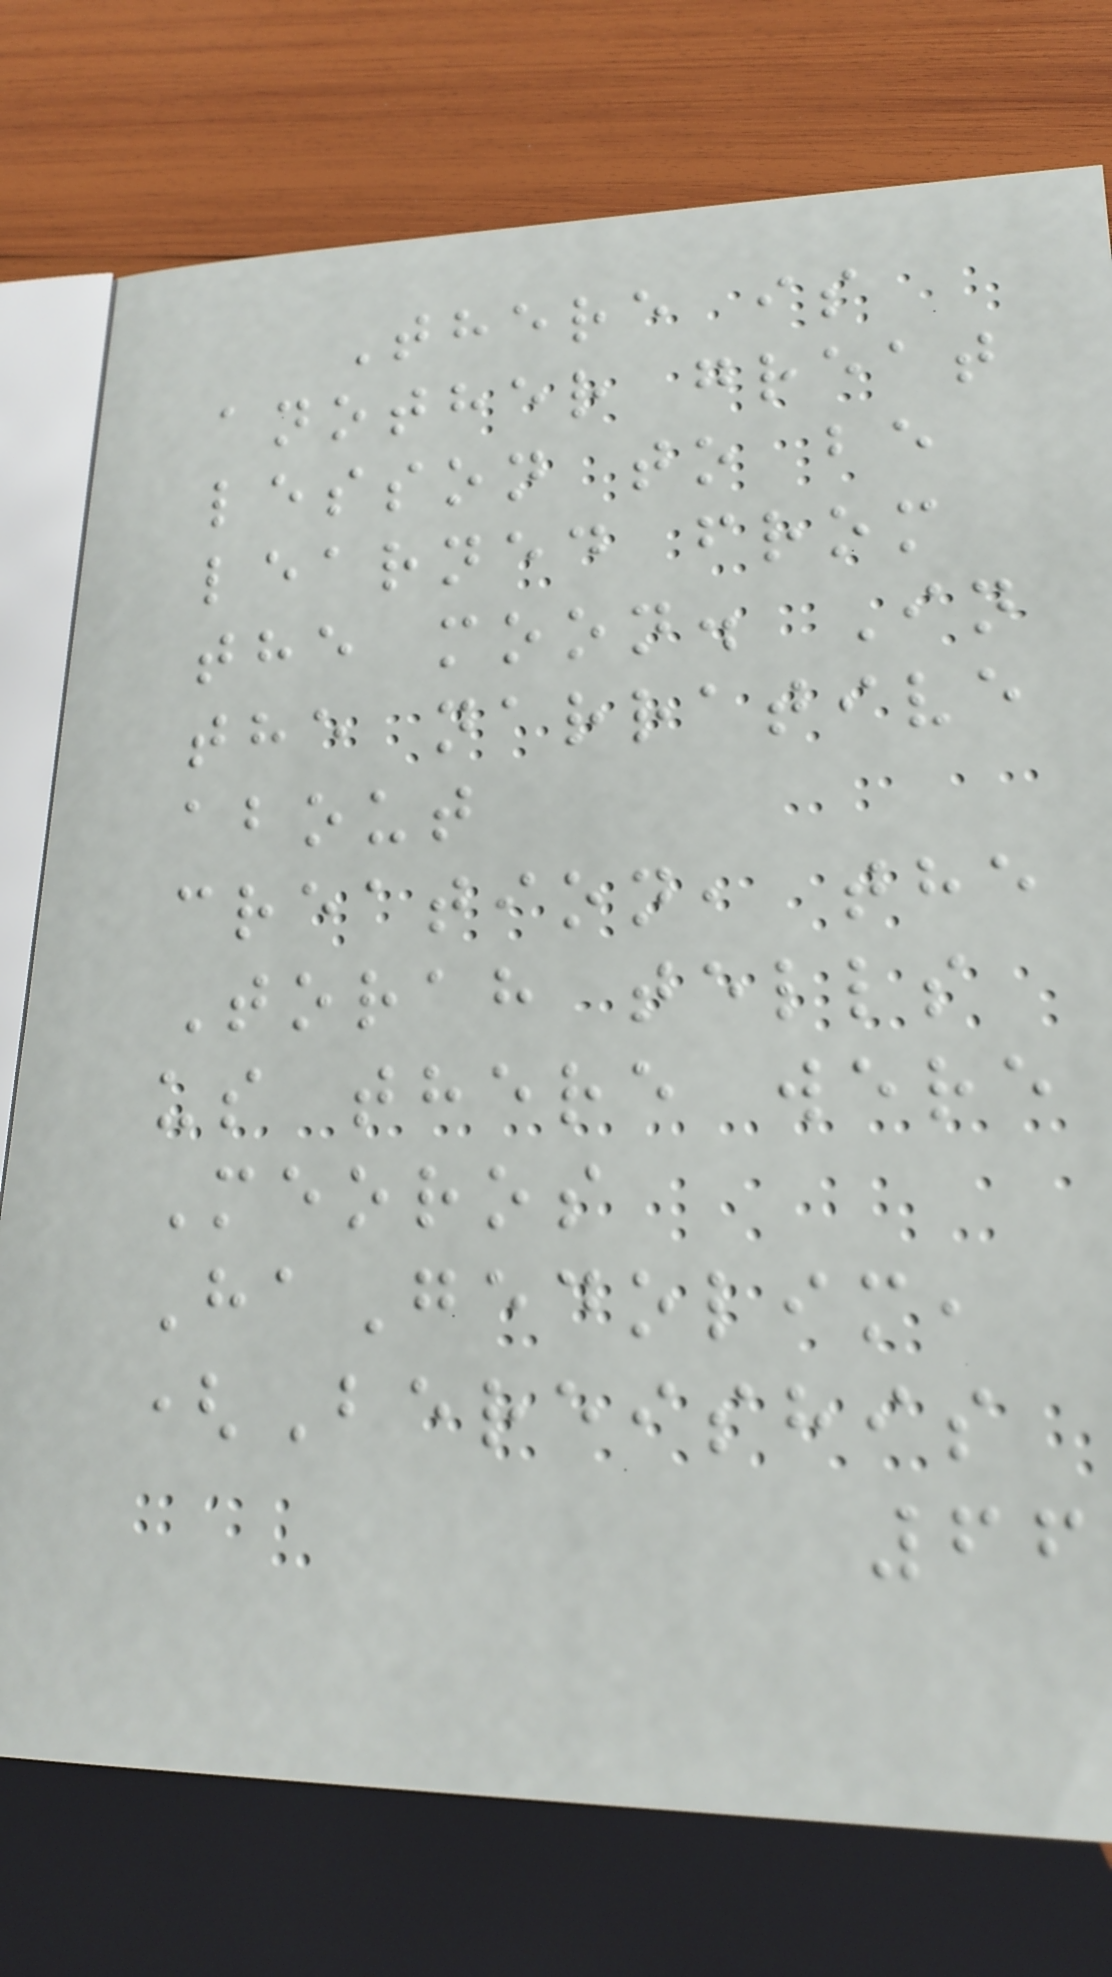There is
another great
lesson to be
learned from
the moon. In
the narrative
about
creation, the
Torah tells
us there were
Meoros
HaGedolim,
(Bereishis
66
